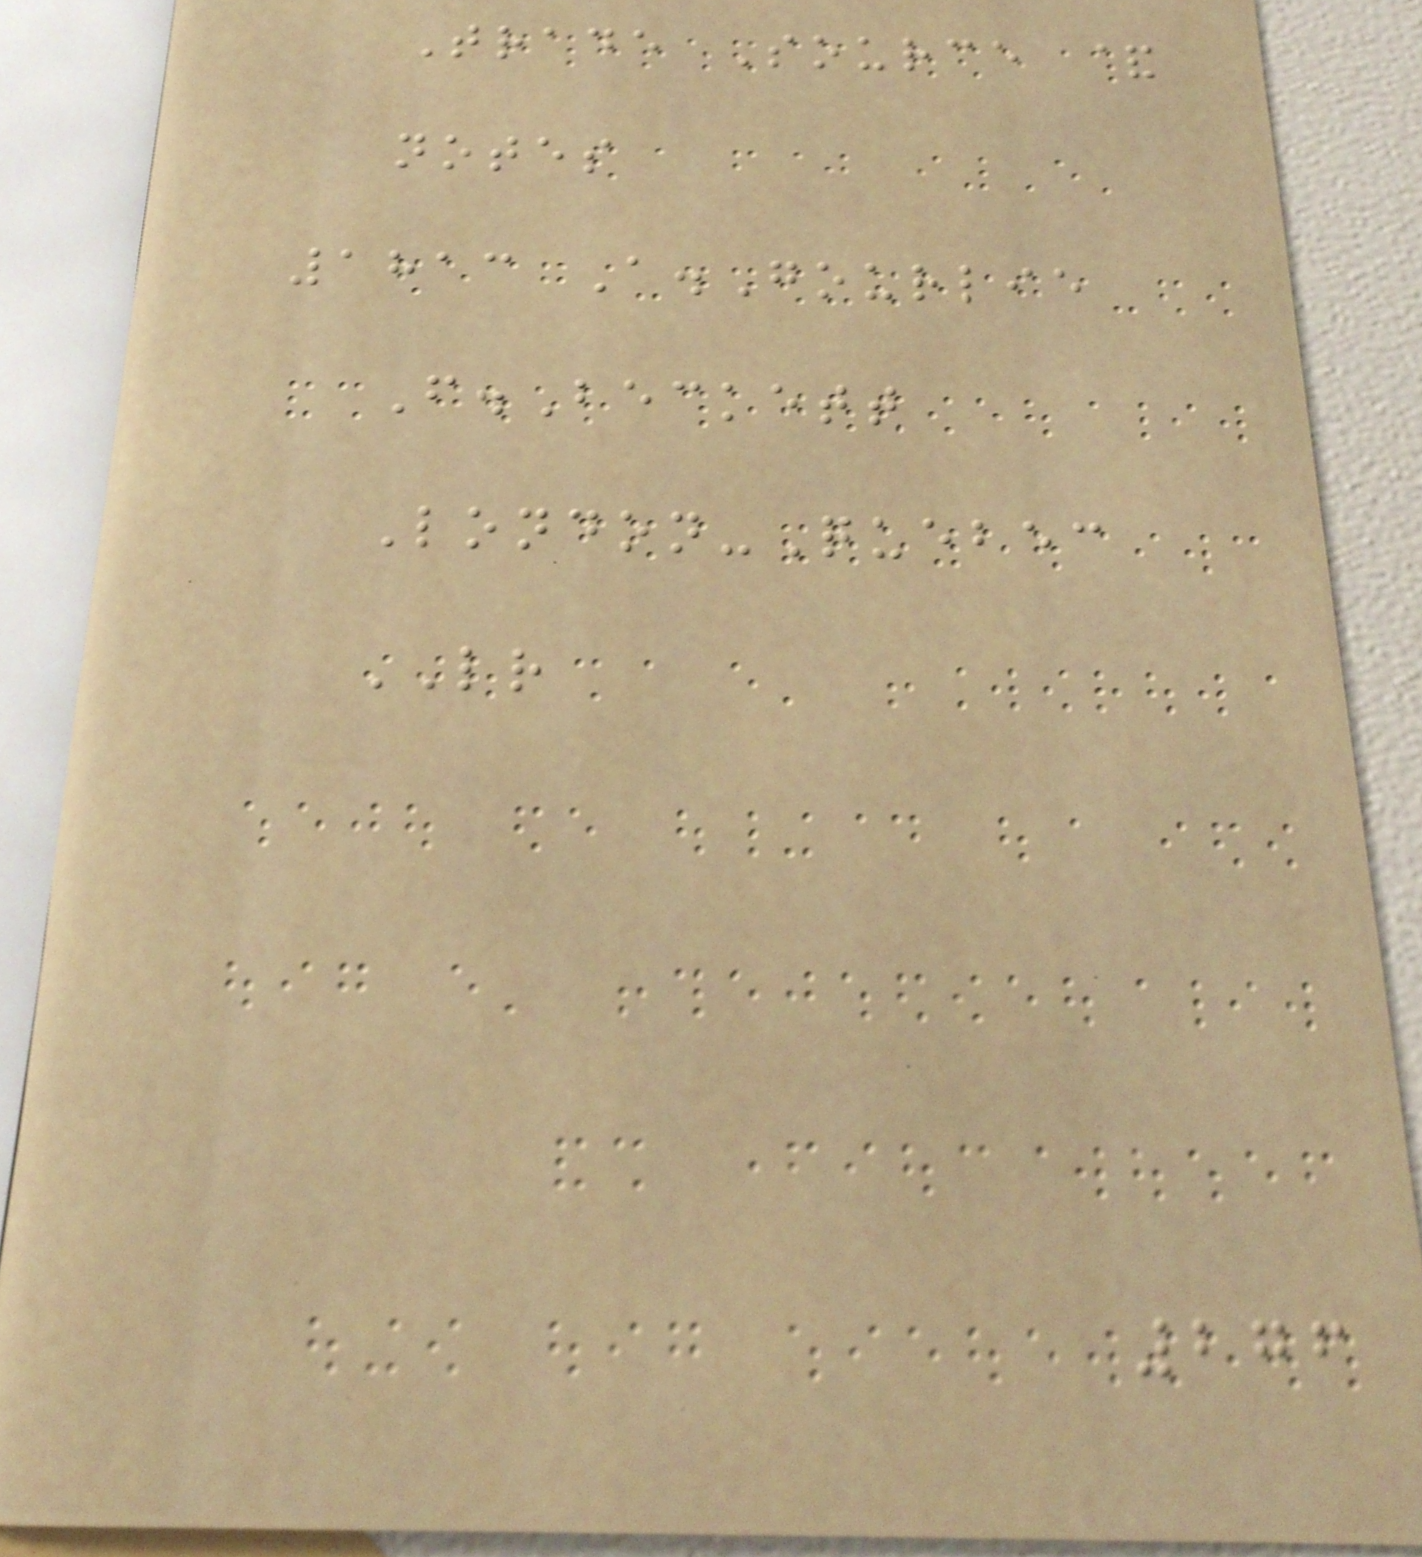Trade Source &
notes
1813 A.Gourlie
F.Beckett
London-Quebec
LR
276
